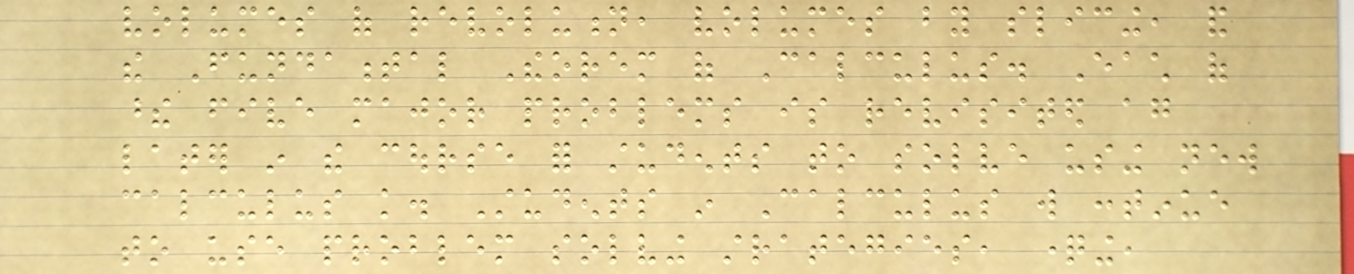volumes of revolution, volumes by slicing, and
the Fundamental Theorem of Calculus. Each of
these five major problems is revisited again
later in the course for students to solve using new
calculus knowledge. Students in Calculus will continue
to use problem solving strategies, questioning,
